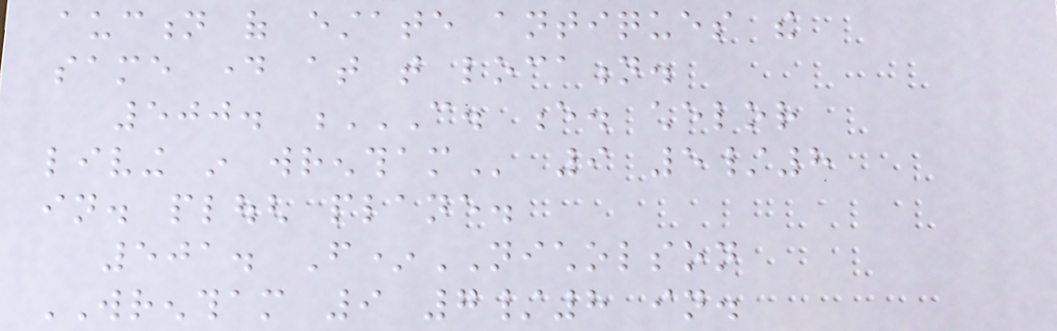auction of estate antiques the
same day at that location.
500. C. E. CHELOR
LIVING IN WRENTHAM 9 5/8
in. plough plane.
501. F*NICHOLSON
WRENTHAM 9 7/8 in.
